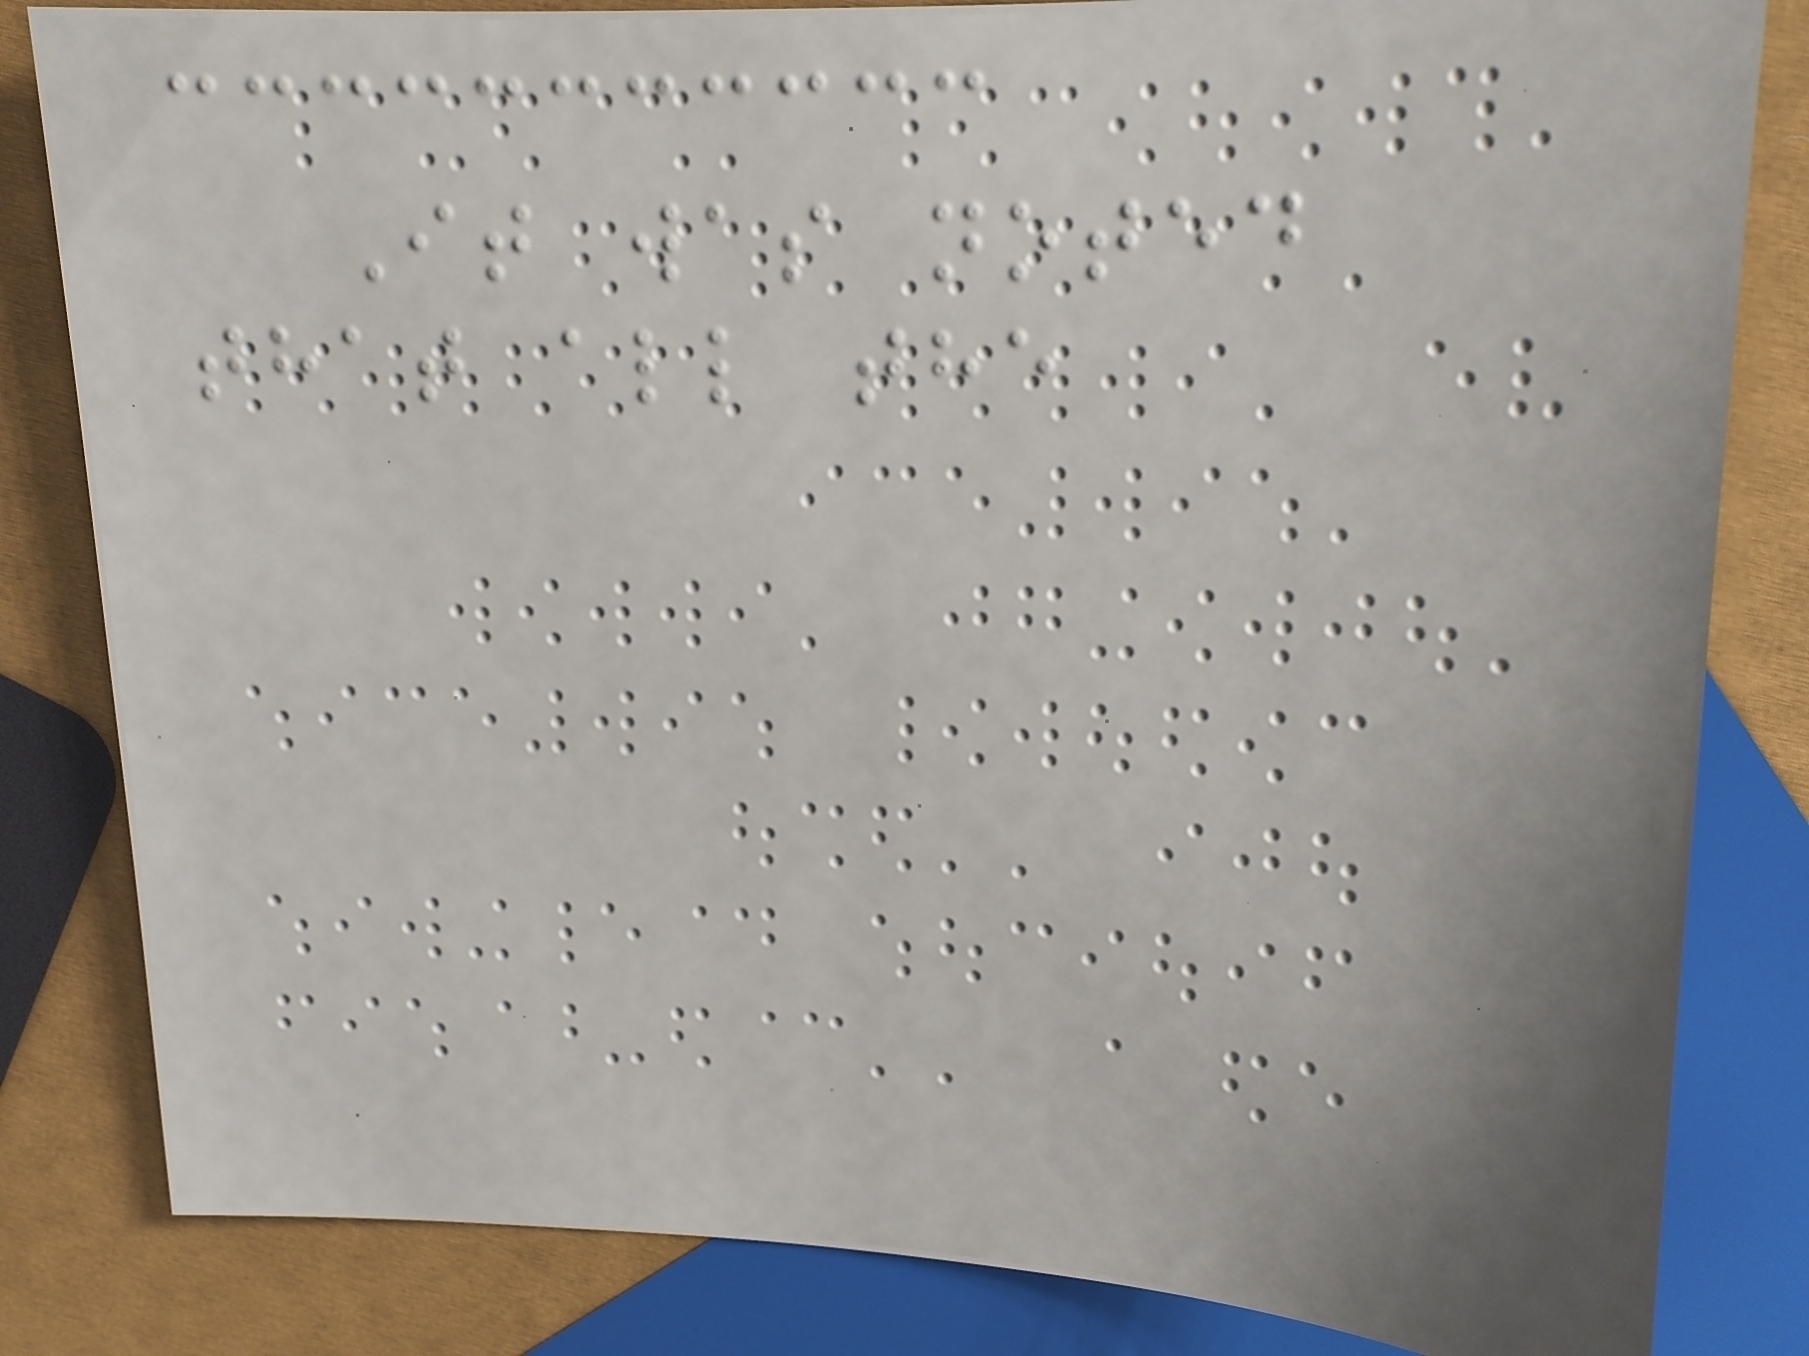It was noted
that all the
